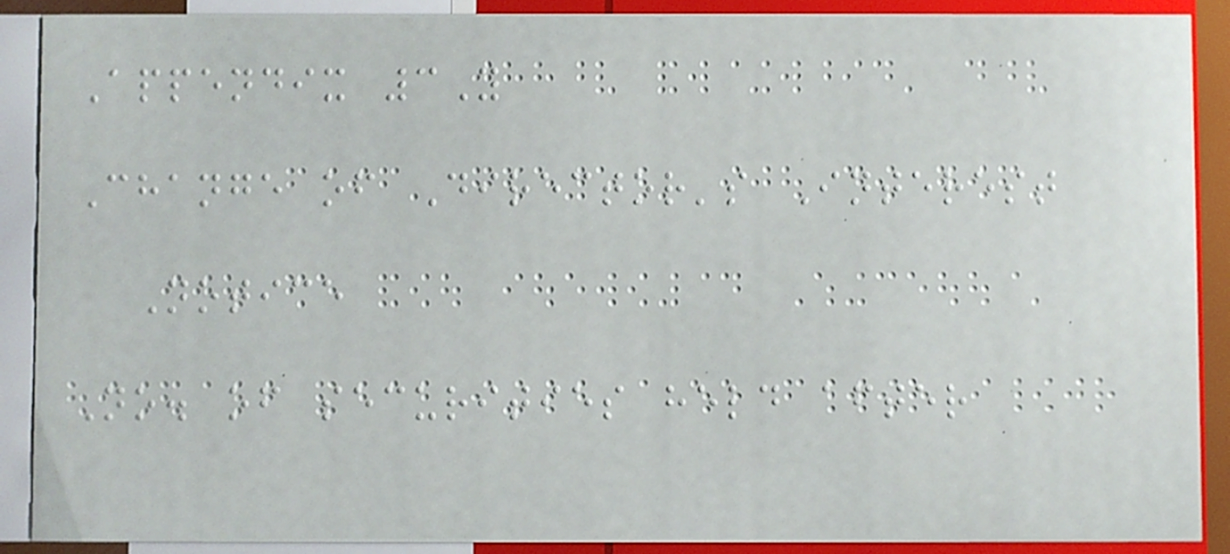Appendix 3Y
Change of Director's Interest
Notice
No. of securities held after
